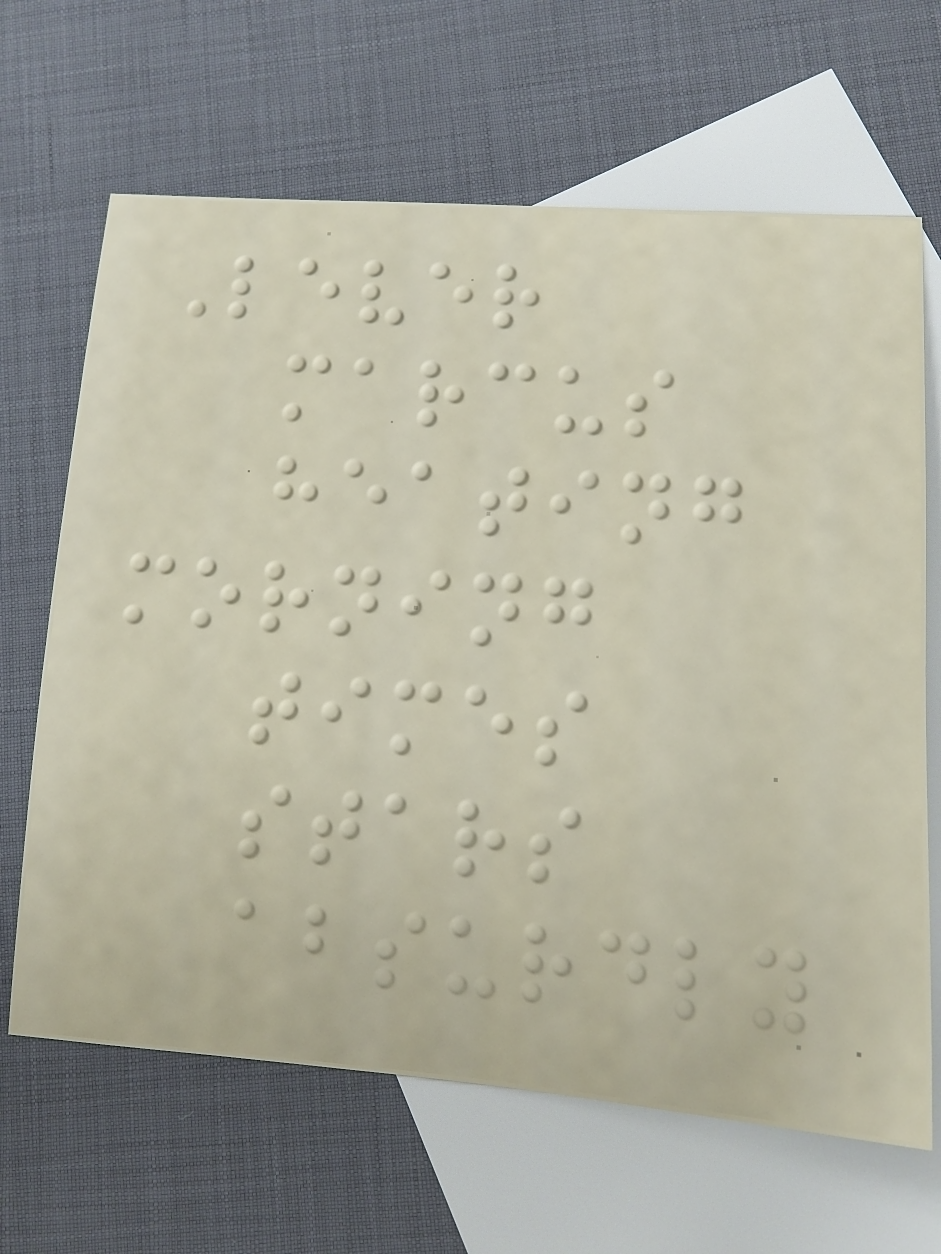Lever
marcus
heating
morning
times
stars
absurdly
